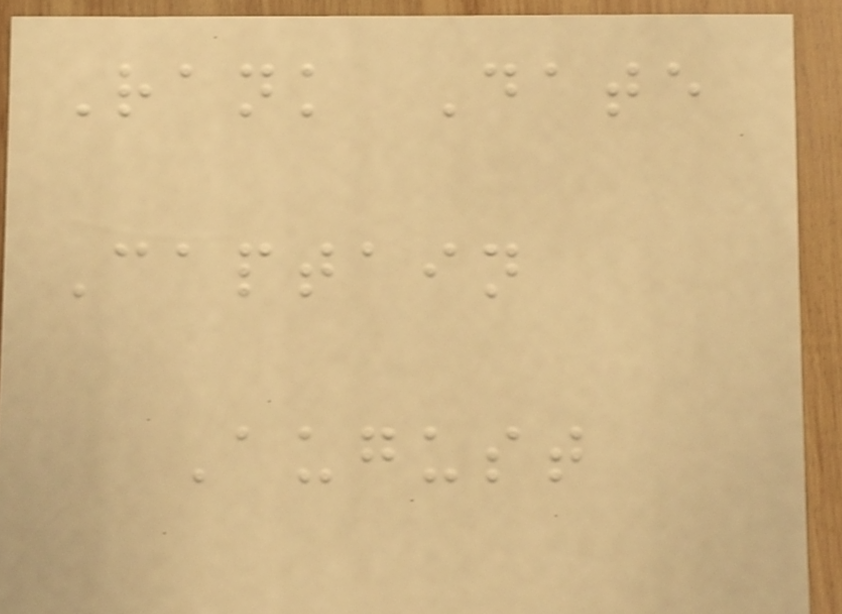Rank Date
Captain
August
